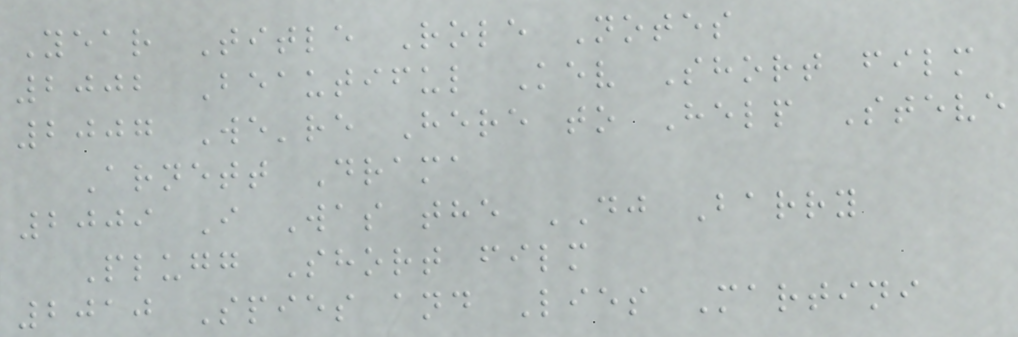Year Title Role Notes
2002 Beautiful Kev Short film
2007 We're Here to Help Steve
Arnett Drama
2009 I Was the DJ Barry
Plugg Short film
2010 Spies and Lies Martini
